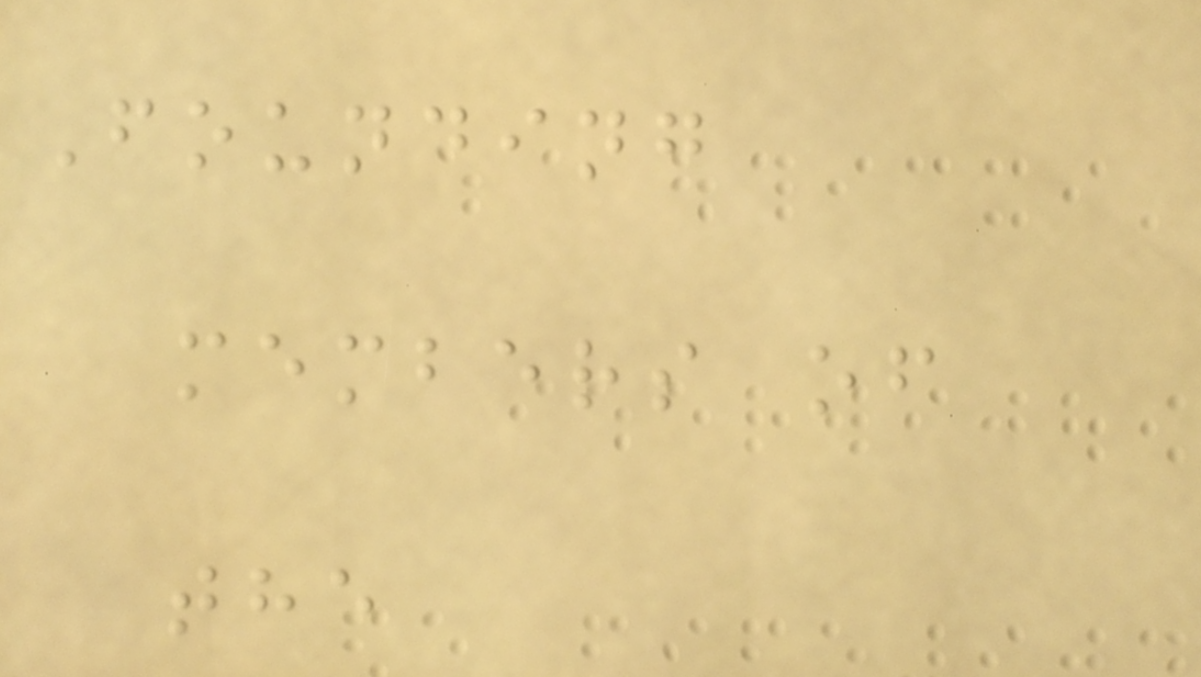Founding
members of
the
